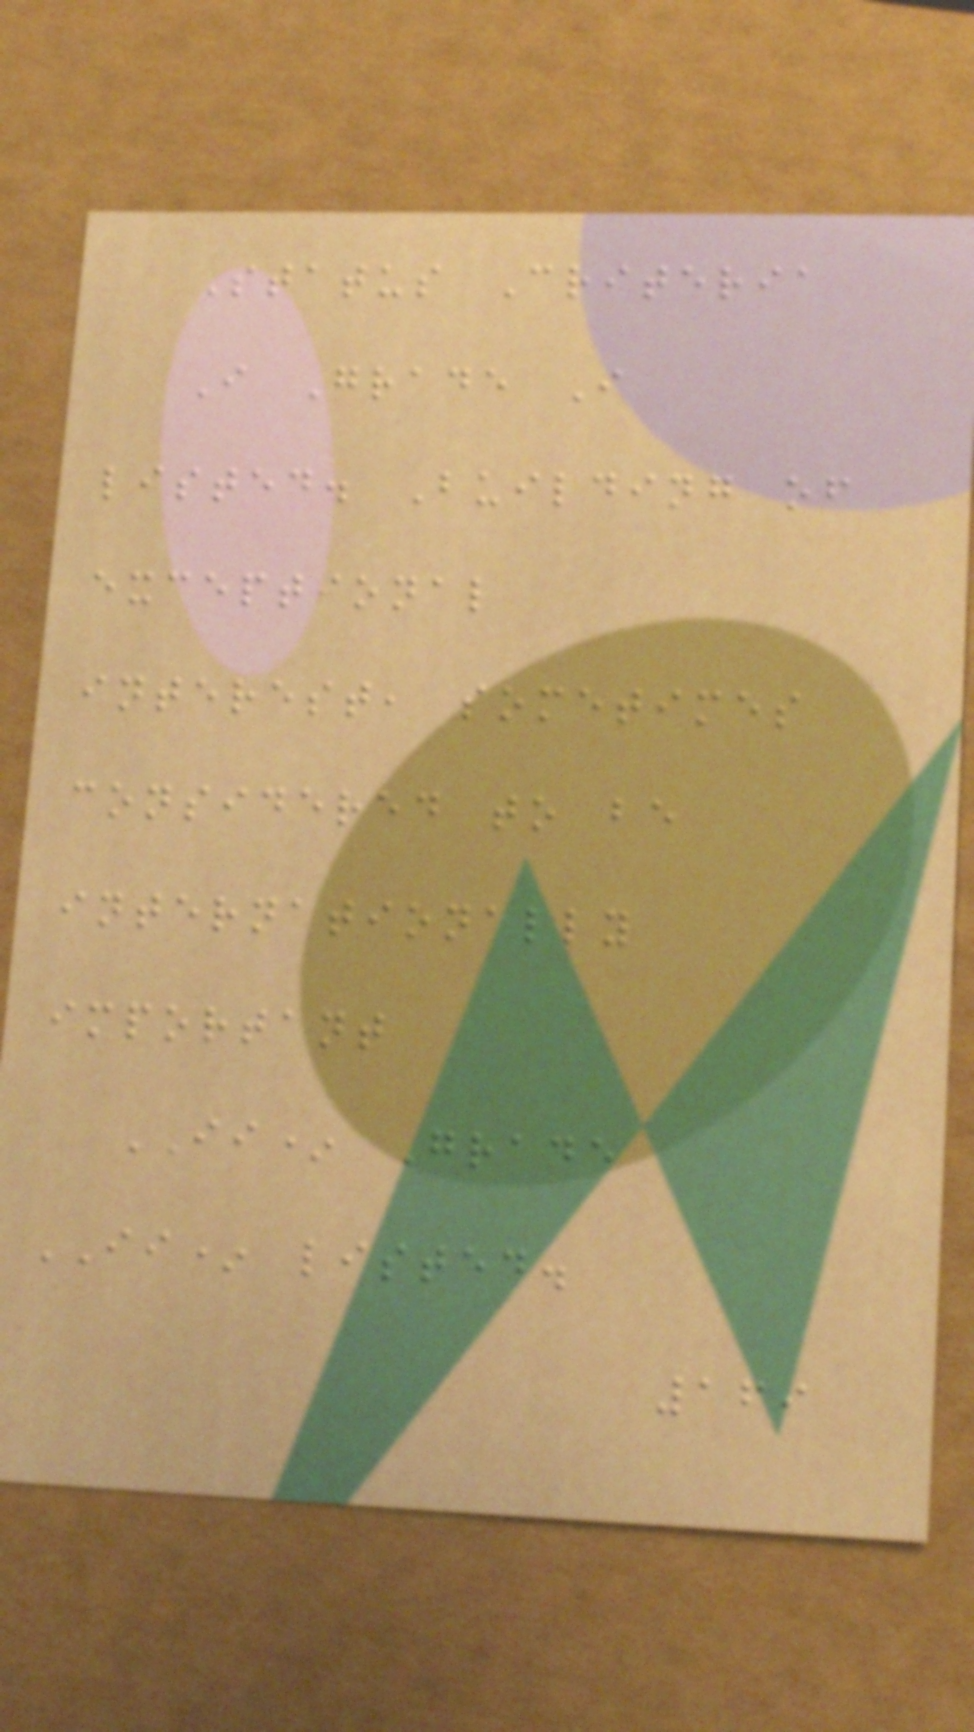Status Criteria
I Grade I
listed. Building of
exceptional
interest, sometimes
considered to be
internationally
important
II* Grade
II* listed.
169
